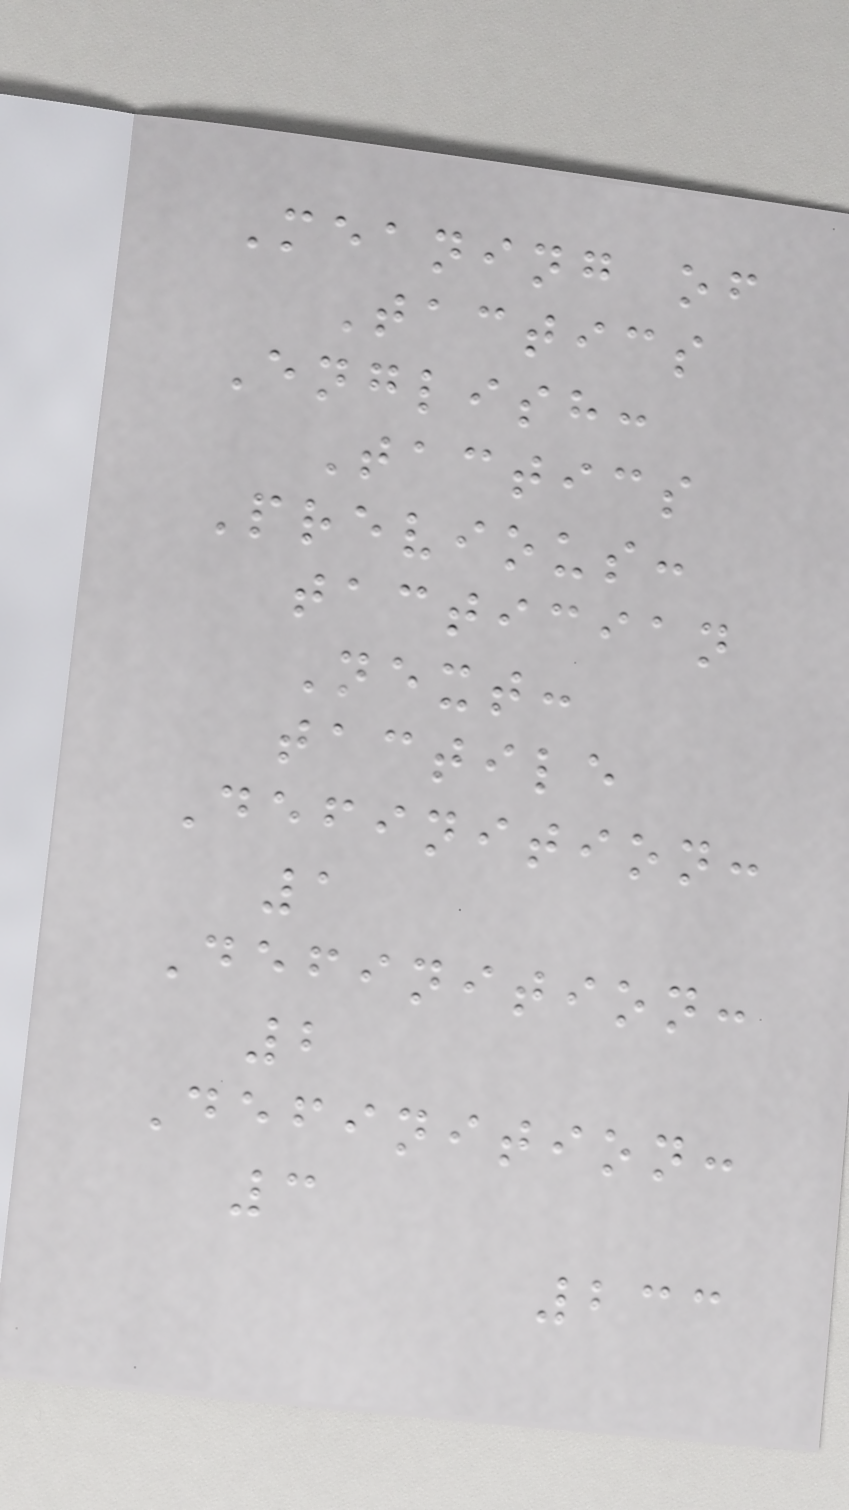Meaning of
Tactics
English:
Tactics
Previous:
tactician
Next:
tactile
Definition:
1
Definition:
2
Definition:
3
233
